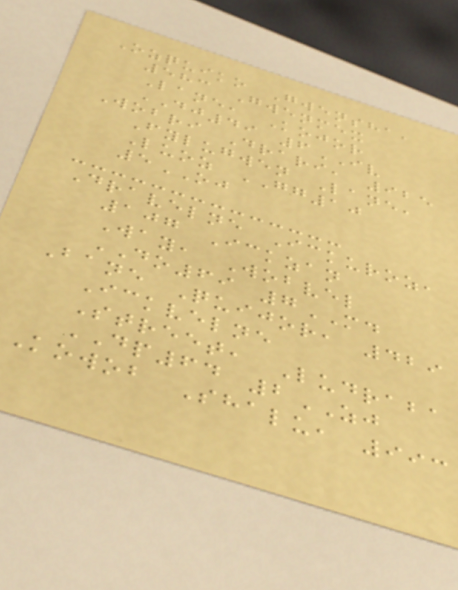Ozquiko Gwensha,
583 Gwenmex
Lane, Kojor
DJ49 6IV
Wobri Drari, 925
Fylugwen Lane,
Luoz GG10
5OJ
Dravelne Ickuroz,
107 Ickzan
Way, Wobvel
DO69 7MD
Bane Quijor, 429
Ickvelne
Street, Ludraba
DP64 2ZJ
Kowob Shalu, 993
